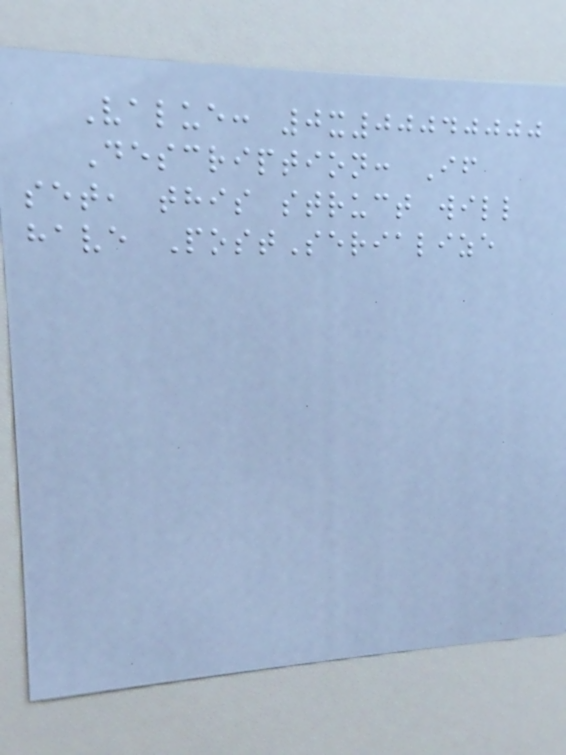Value: 0x00040000
Description: If
set, this struct will
have PostSerialize
